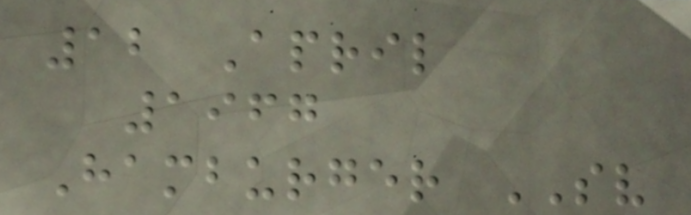12 April
1967
Hamburger SV
